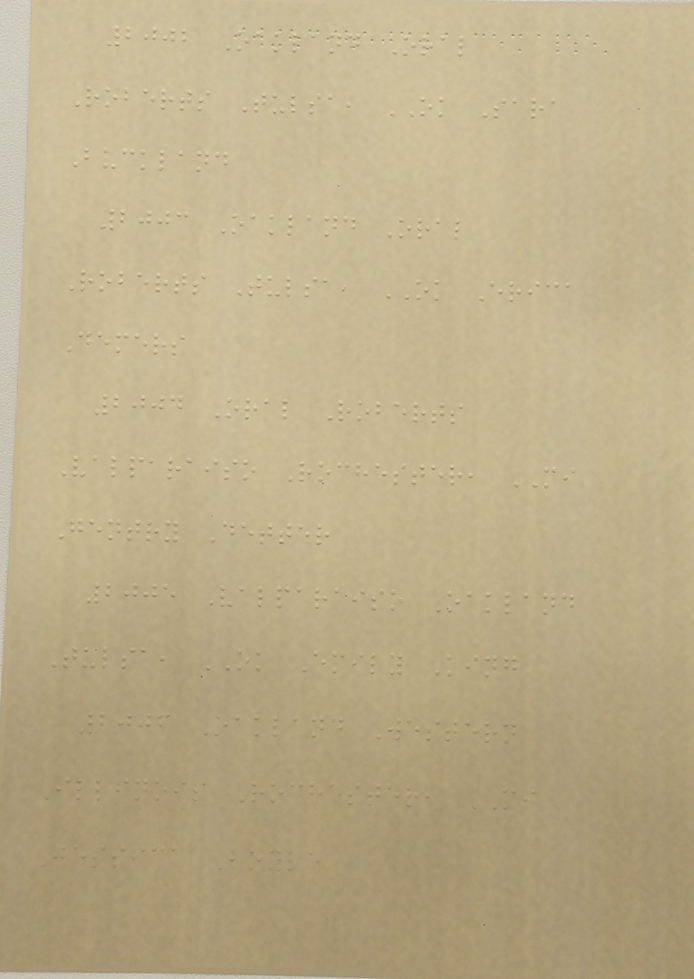2002 Oakland Oral
Roberts Tulsa, OK Sara
Buckland
2003 Oakland Oral
Roberts Tulsa, OK Erica
Demers
2004 Oral Roberts
Valparaiso Rochester, MI
Gentry Detter
2005 Valparaiso Oakland
Tulsa, OK Emily King
2006 Oakland Western
Illinois Rochester, MI
Jessica Boyle
